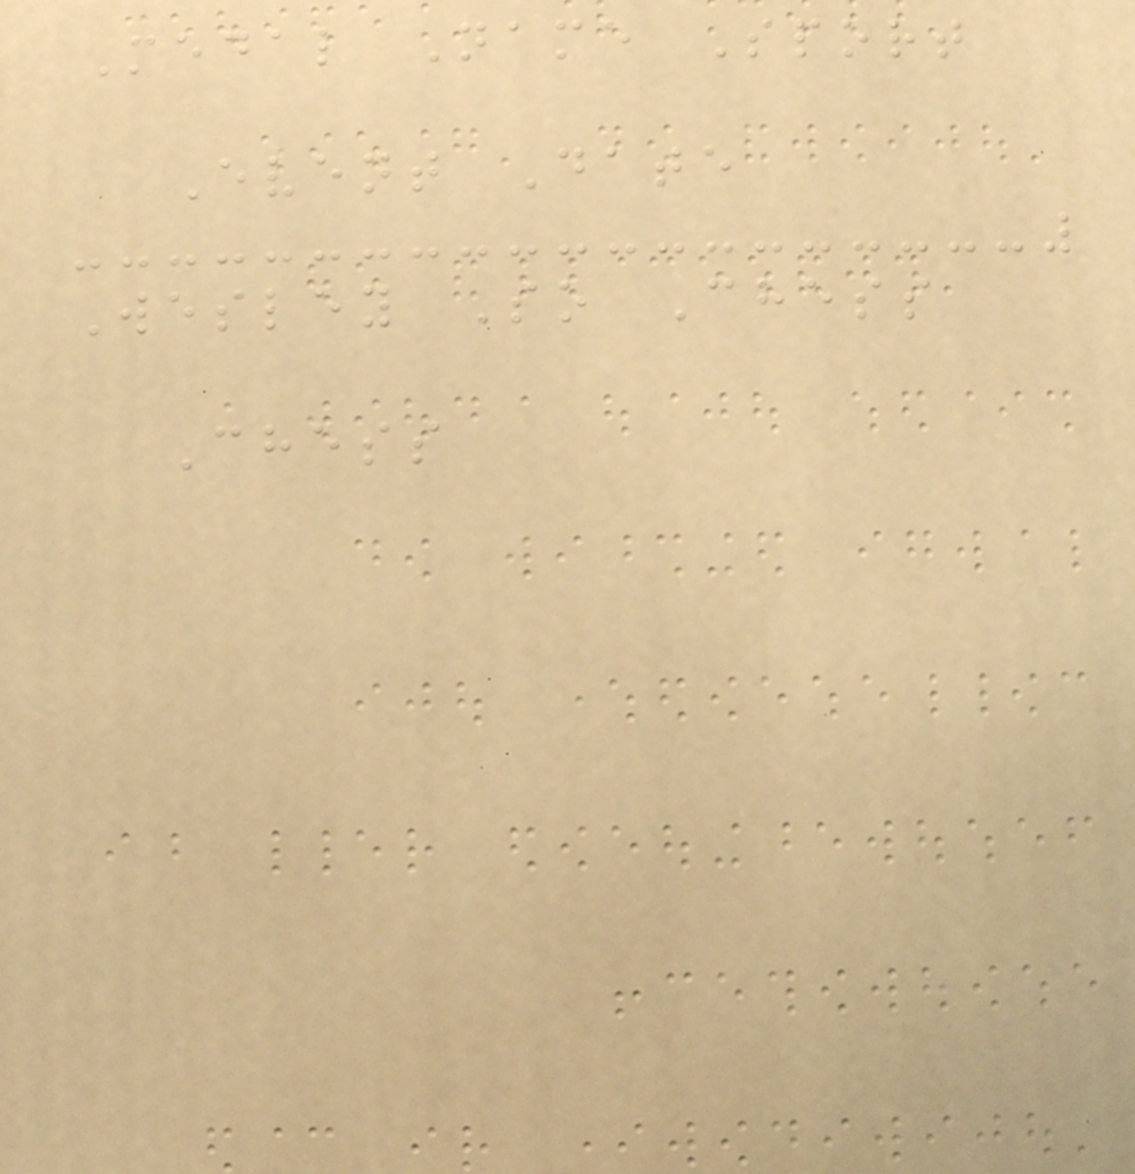Medal Name Sport
Event Date
Wesley So Chess
Chess
